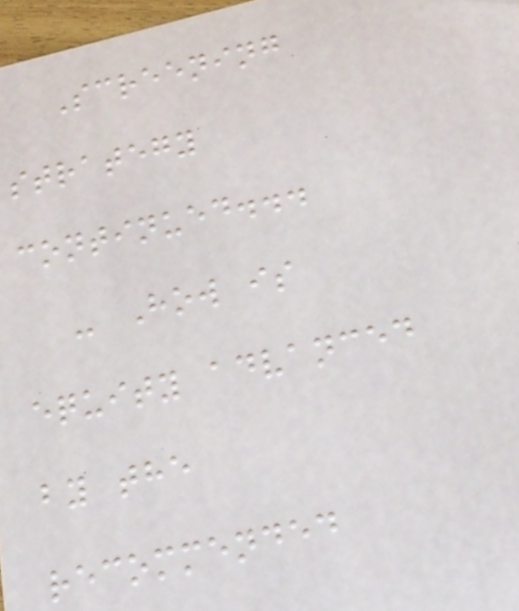Screening
strategy
continued...
- How is
equity advanced
by the
recommended
